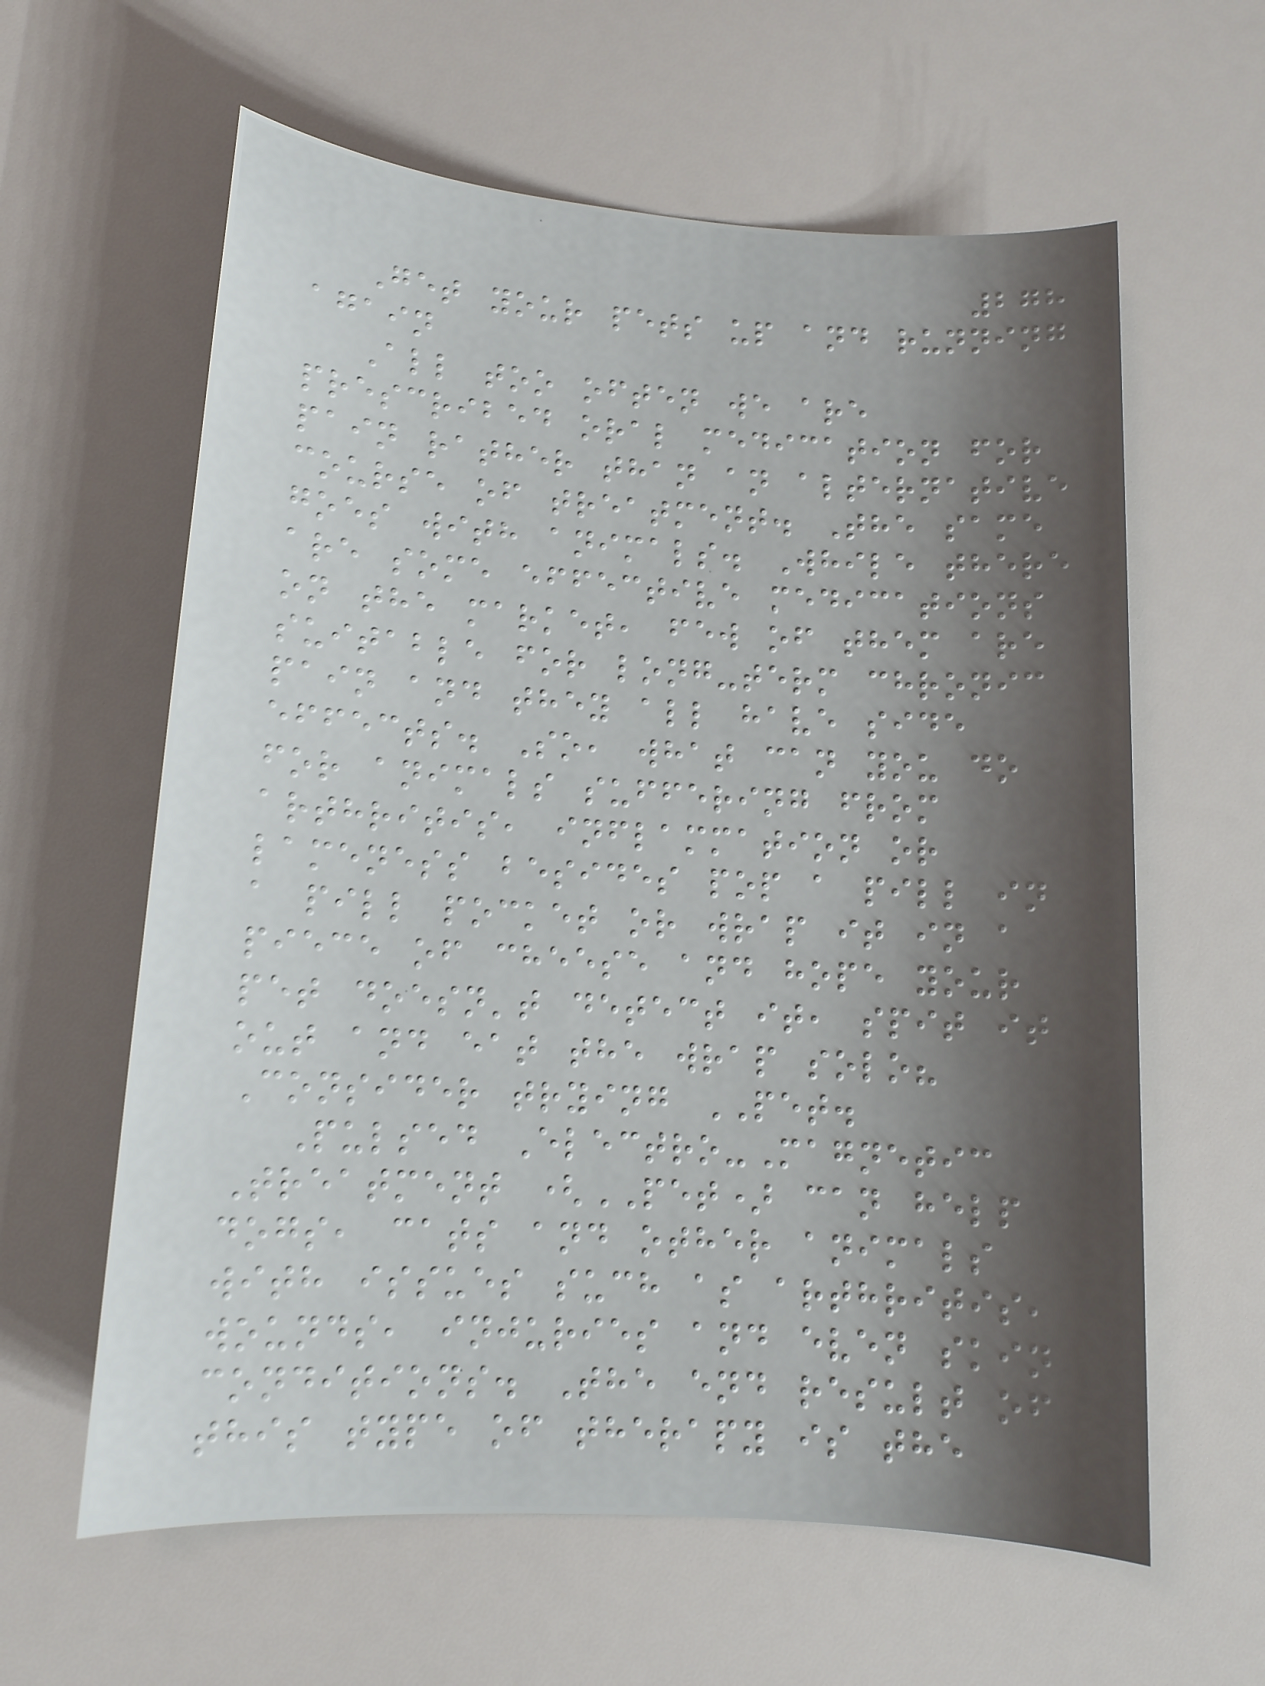278
Get your pets up and running
again
All too often we are
prescribed oral medication for
pain rather than an alternative
course of treatment. The same
goes with animals. While there
are some effective medications
on the market, few of them are
suitable for long-term chronic
pain and they all have side
effects. So, what can you do
for animals suffering from
arthritis, inflammation or
lameness besides pop a pill in
a pill pocket or wrap it in a
piece of cheese and hope your
pet doesn't detect it, spit it
out and eat the wrap solo?
Consider trying PET.
Pulsed Electro-Magnetic
Treatment (PET) can help
dogs, cats and other animals
with issues such as arthritis,
wounds, injuries and even skin
conditions. The end result of
this type of therapy is the
